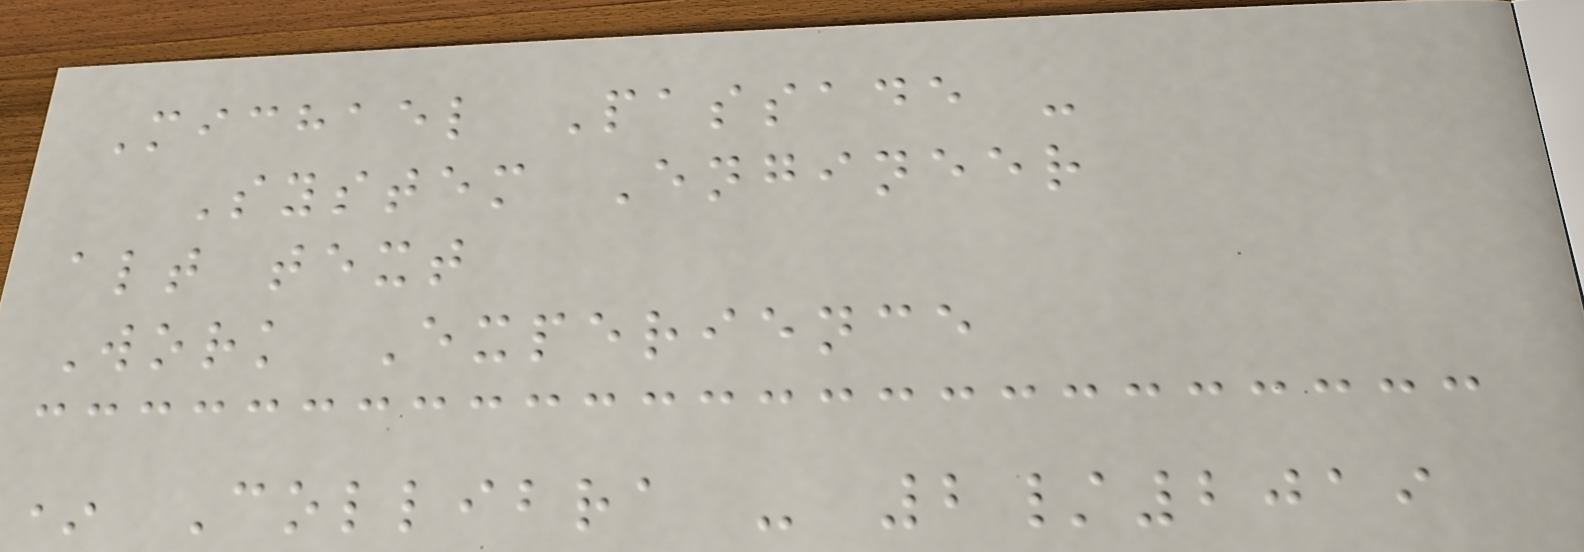Michael Passade -
System Engineer
alt text
Work Experience
* Collibra - 2/2019
